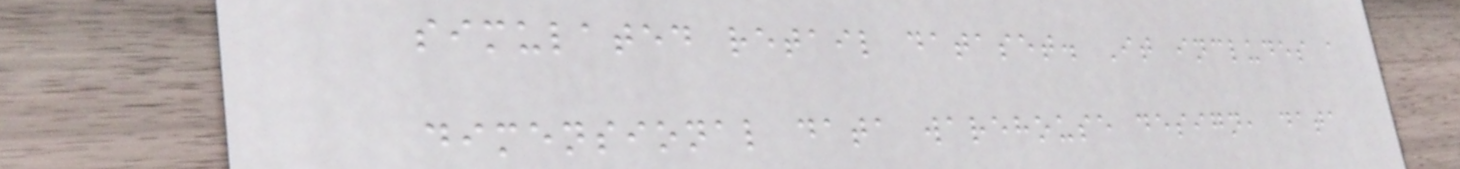simulated retail dataset. It includes a
dimensional data warehouse design, data
